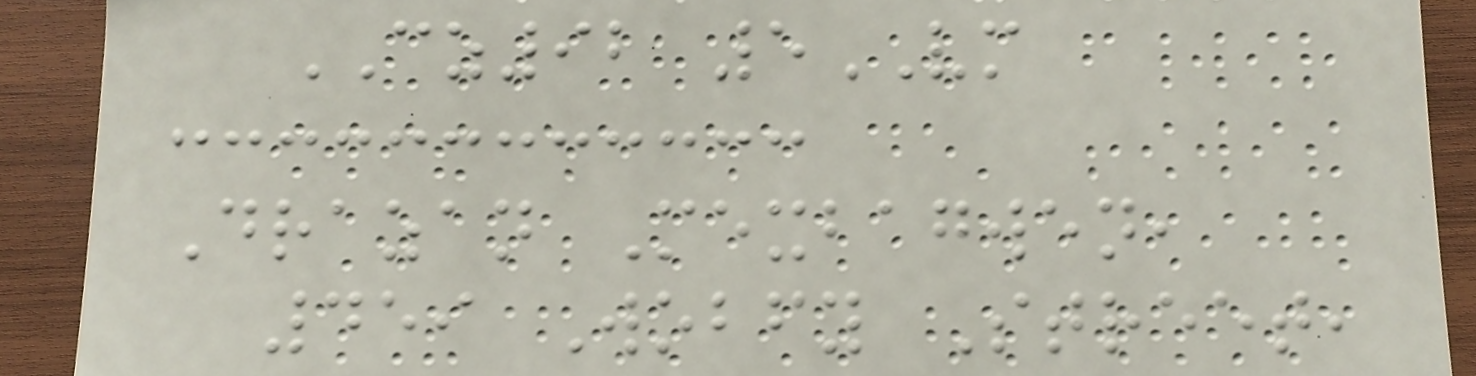CZ92 5VM
Drazan Mexbagwen,
459 Wobfy Street,
